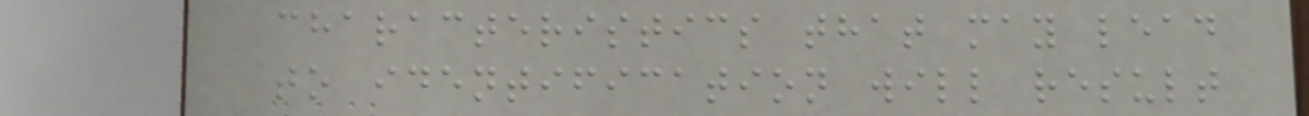characteristics that may lead
to identification will result
